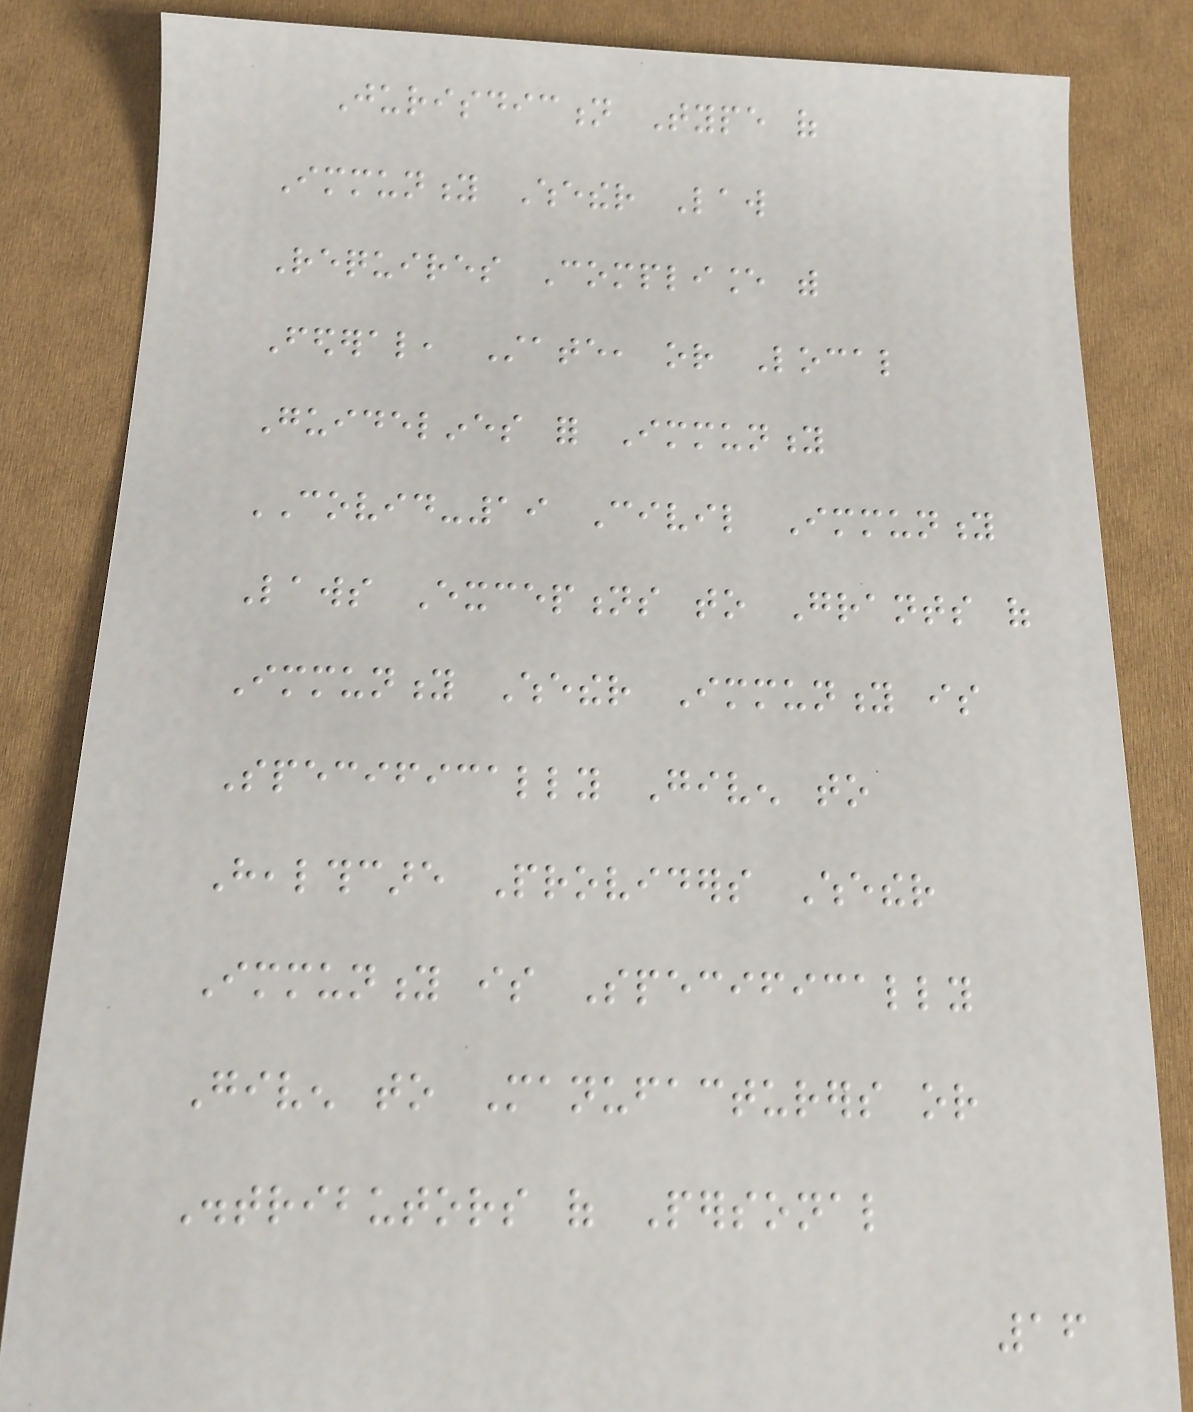Jurisdiction Type of
Immunity Whether Law
Requires Compliance with
Federal, State, or Local
Guidelines for Immunity
COVID-19 Civil Immunity
Laws Exceptions to Grants of
Immunity Whether Immunity is
Specifically Given to
Healthcare Providers Whether
Immunity is Specifically
Given to Manufacturers or
Distributors of Personal
16
